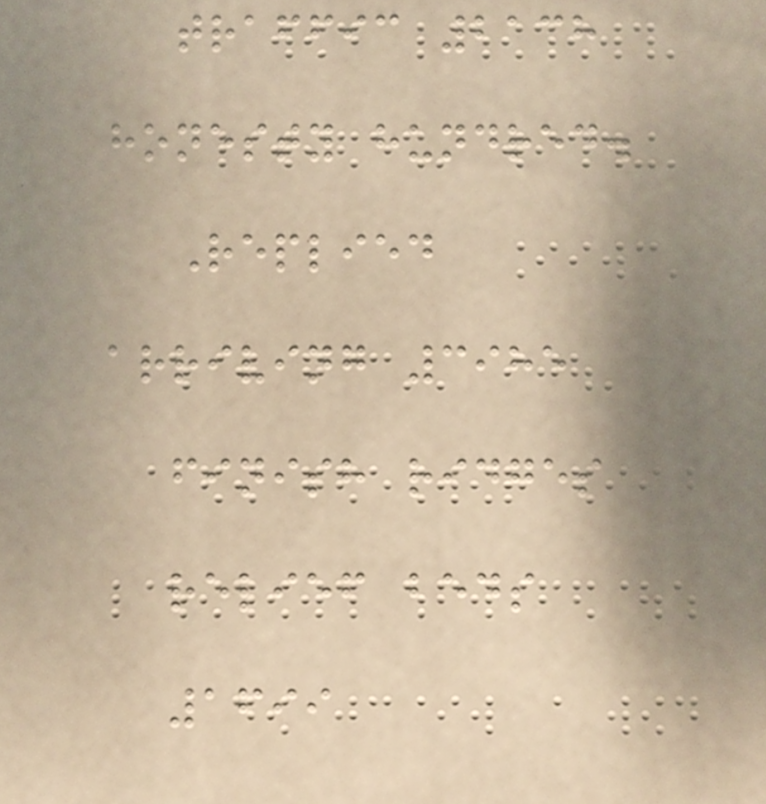traffic 2138
honesty hundred.
Replied
arriving 3985
finish ridges
relief beds
1699
